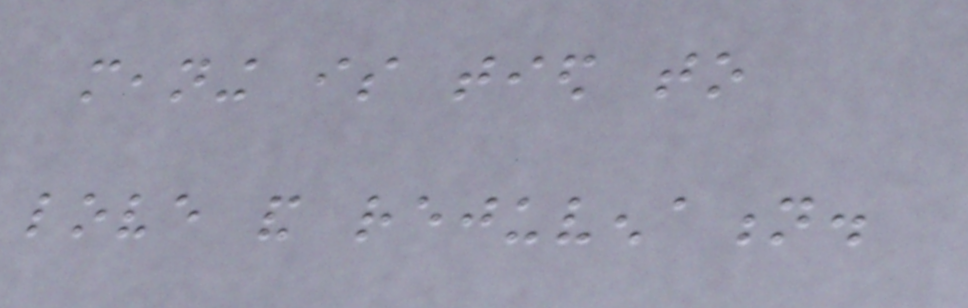meaning is tied to
love and rejuvenation.
